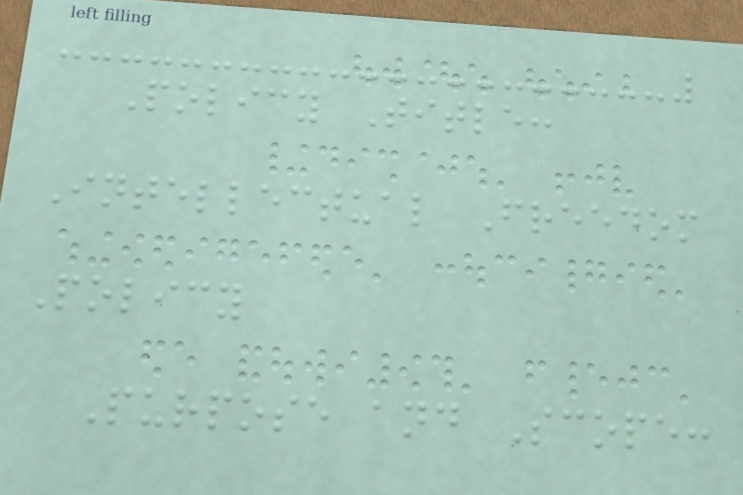Policy Title:
Intellectual Freedom
Policy
Purpose and Scope:
